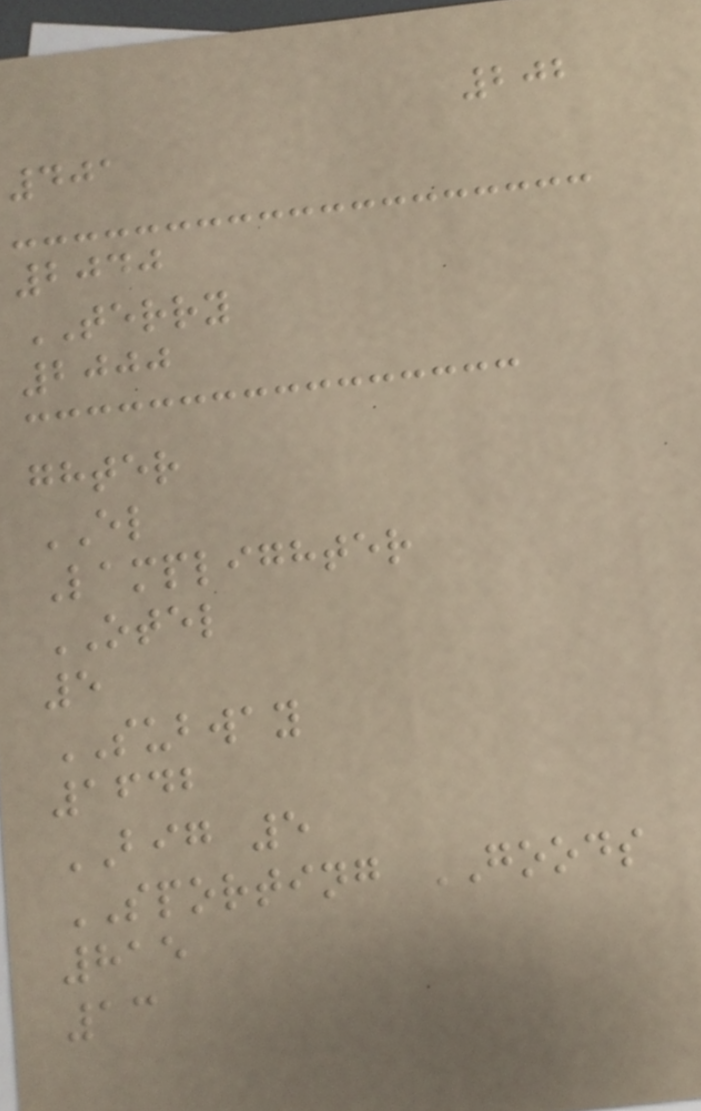202
401
2040
TERRY
2000
ghter
EL
Lamplighter
OTEL
5
SUBWAY
1642
BIG 5
SPORTING GOODS
815
13
